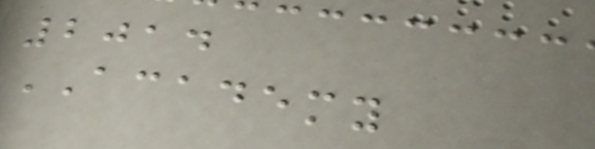2014
ACADEMY
